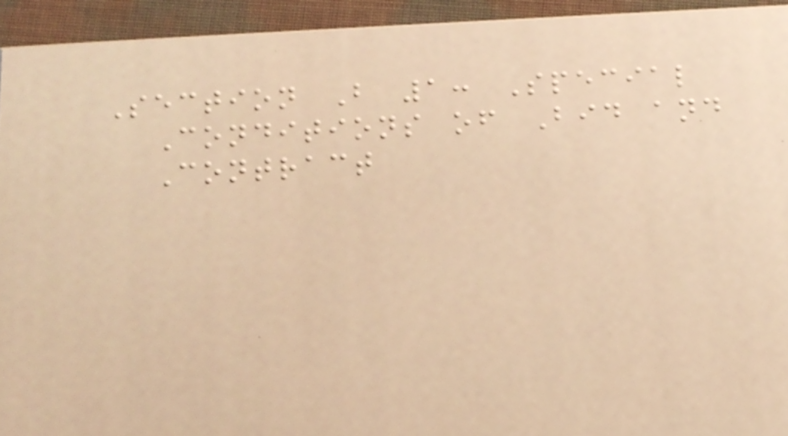Section B 1: Special
Conditions of Bid and
Contract
